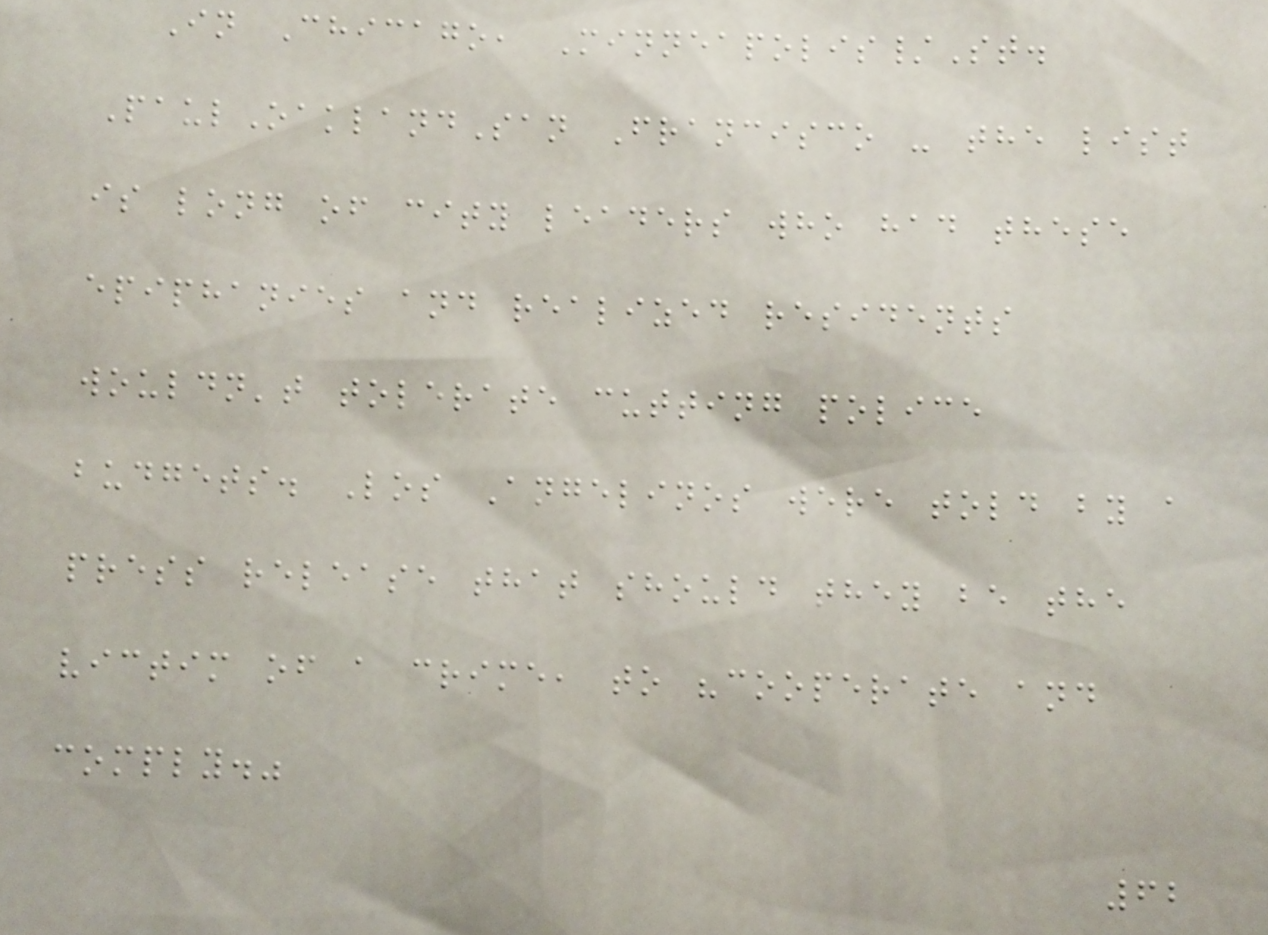In Chicago, Minneapolis/St.
PaulOaklandSan Francisco - the list
is long of city leaders who had these
epiphanies and realized residents
wouldn't tolerate cutting police
budgets. Los Angelinos were told by a
press release that should they be the
victim of a crime, to "cooperate and
comply."
62
